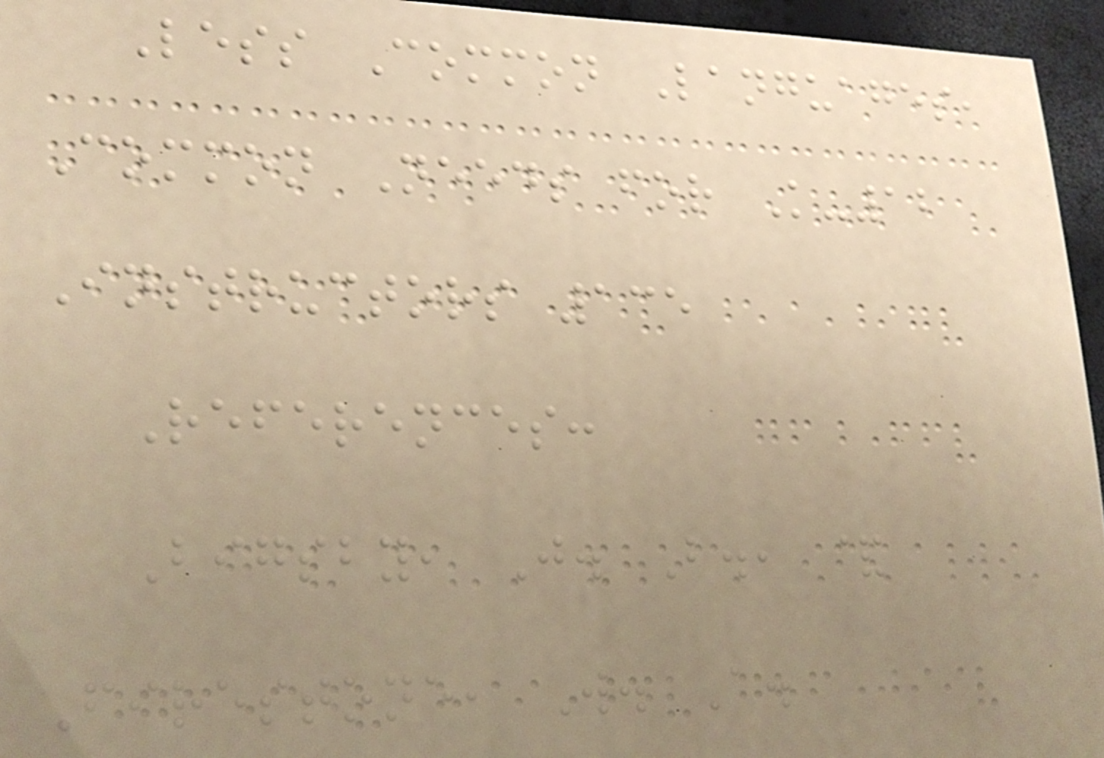Less Common Languages,
Common Needs for K-12
Instructors 135
References:
Bigsby, J. B., &
Firestone, W. A.
